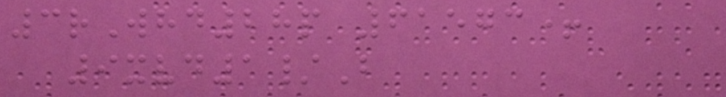3rWhd28p 61573+
9xvd1/B
